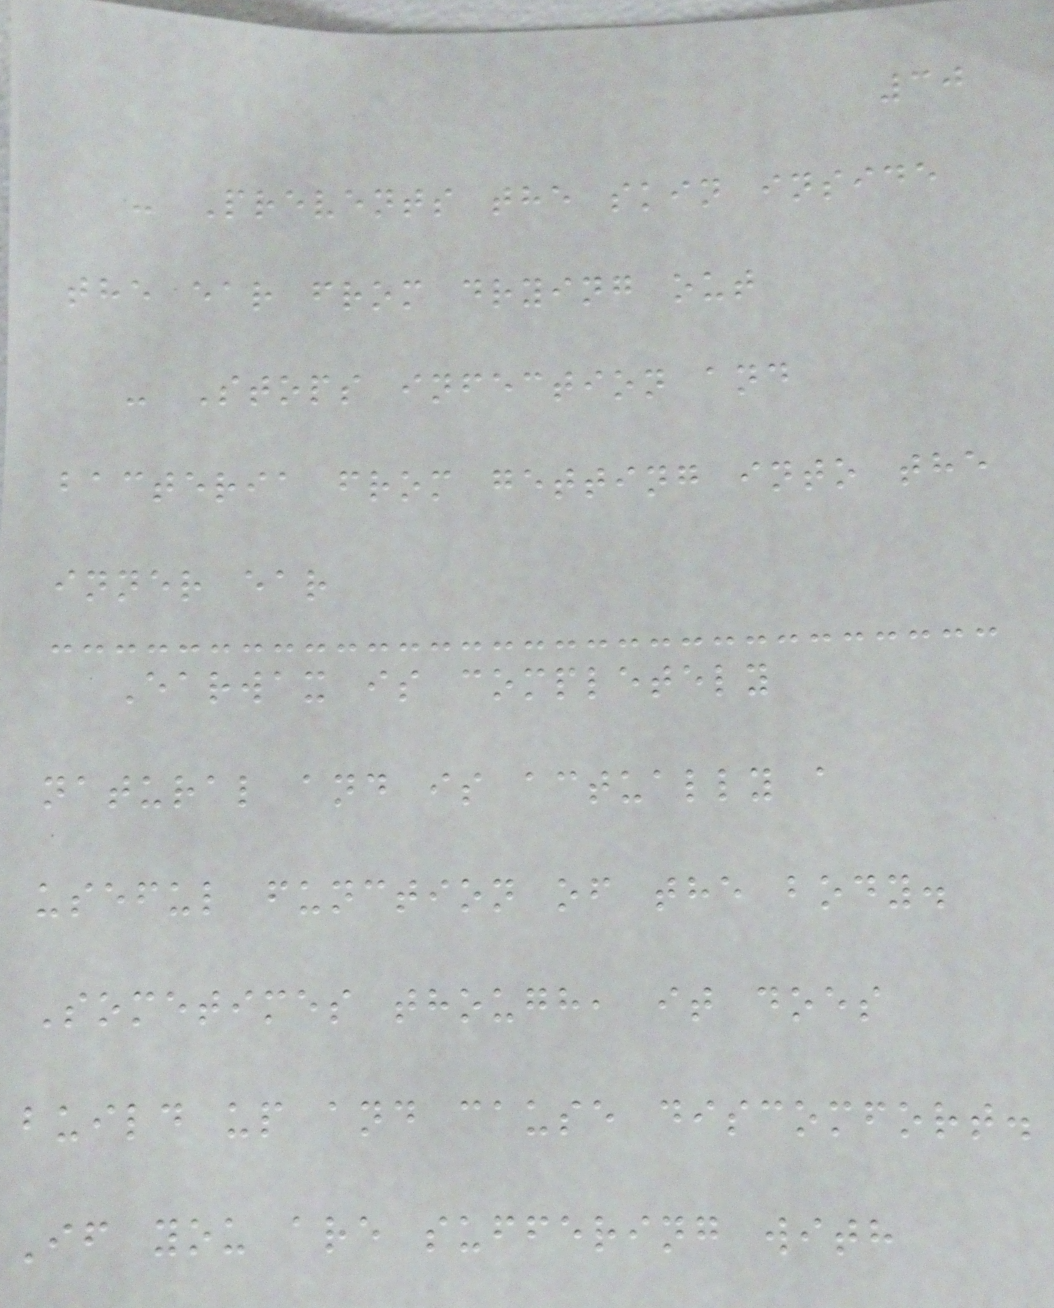30
- Prevents the skin inside
the ear from drying out
- Stops infection and
bacteria from getting into the
inner ear
Earwax is completely
natural and is actually a
useful function of the body.
Sometimes though, it does
build up and cause discomfort.
If you are suffering with
